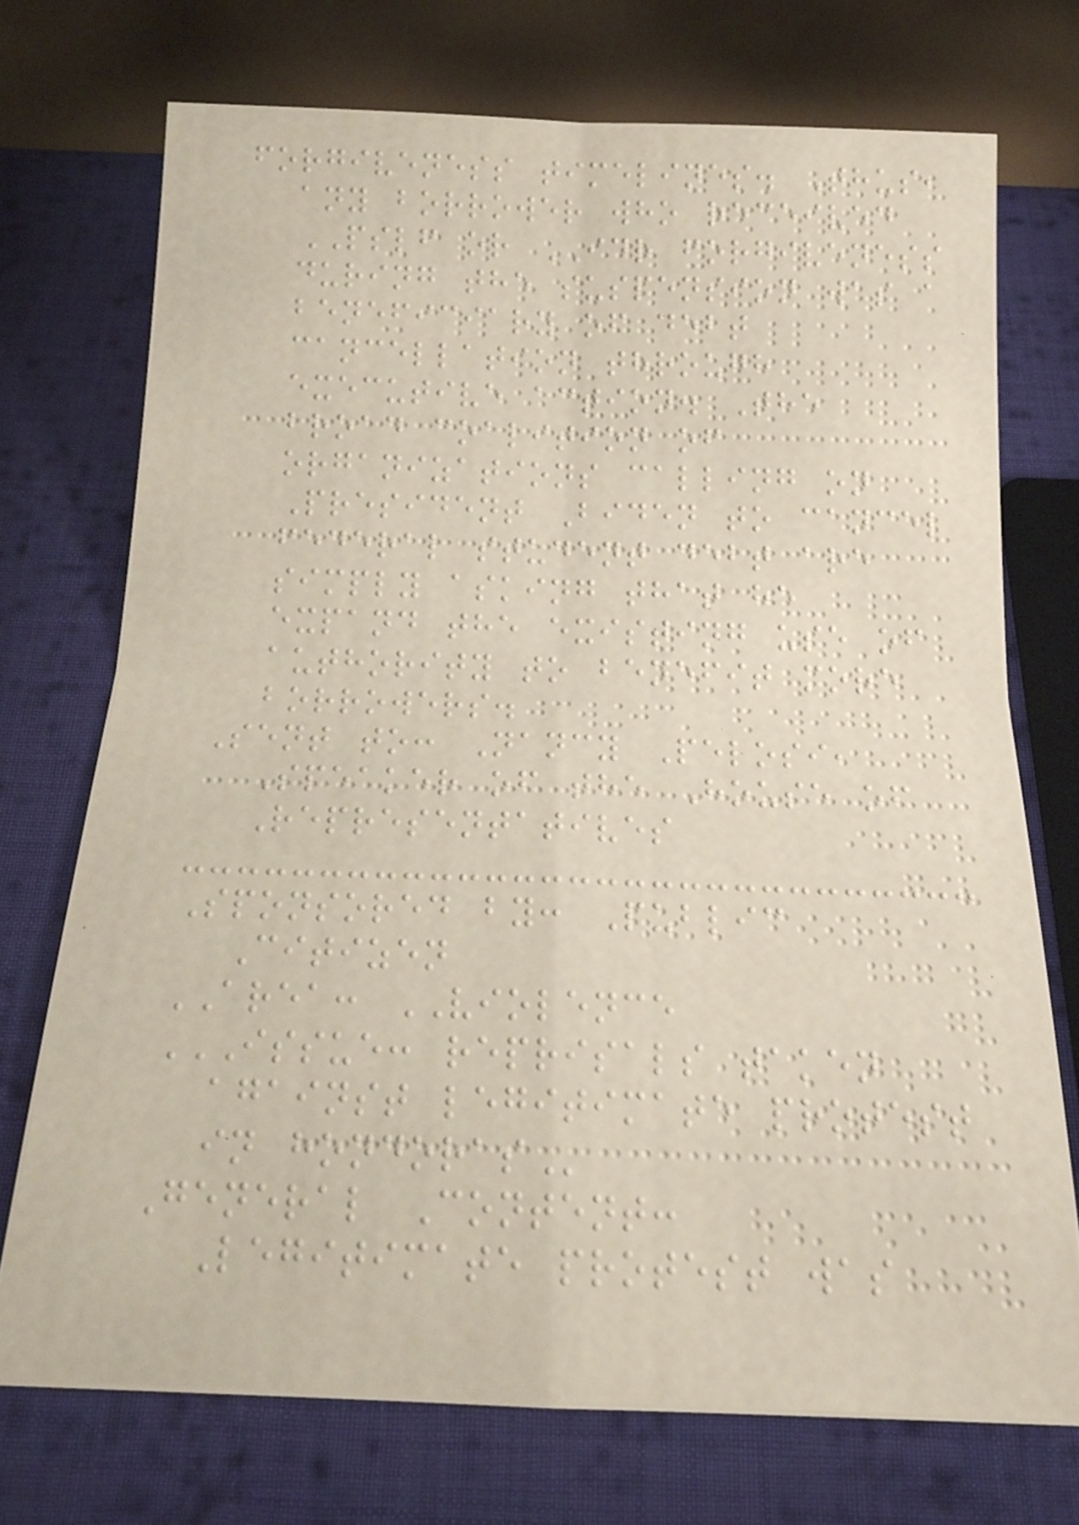forgiveness timelines. Thus,
any borrower who received
PSLF or IDR forgiveness
during the suspension was a
beneficiary of debt
cancellation through
executive action. The
broad coalition of
organizations calling on
President Biden to cancel
federal student debt are
simply asking that he
expand the existing use of
authority to benefit more
borrowers.
Sent to: Nancy Pelosi,
Speaker of the House of
Representatives
Sponsored by: Public
Citizen
AREA: VIOLENCE
ISSUE: REPRISALS TAKEN
AGAINST LEGITIMATE PROTEST
IN HONDORAS
General Content:
Legitimate protest was
